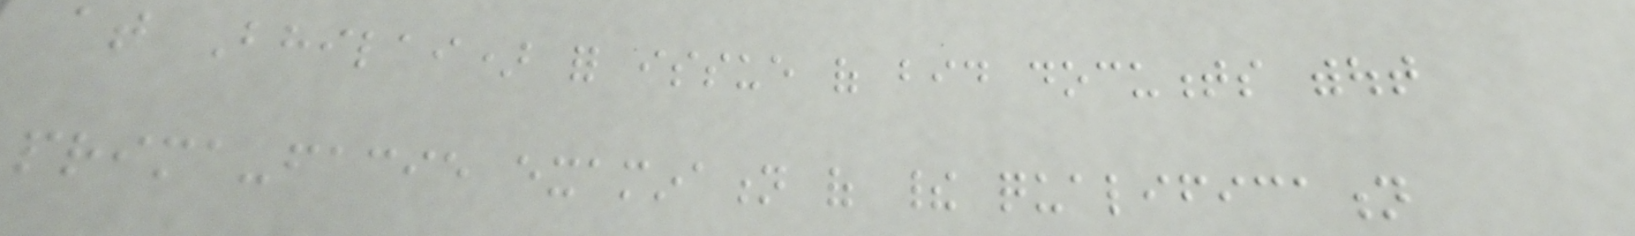at Bhilai) for issue of bid documents without
prima-facie examination of their qualification
